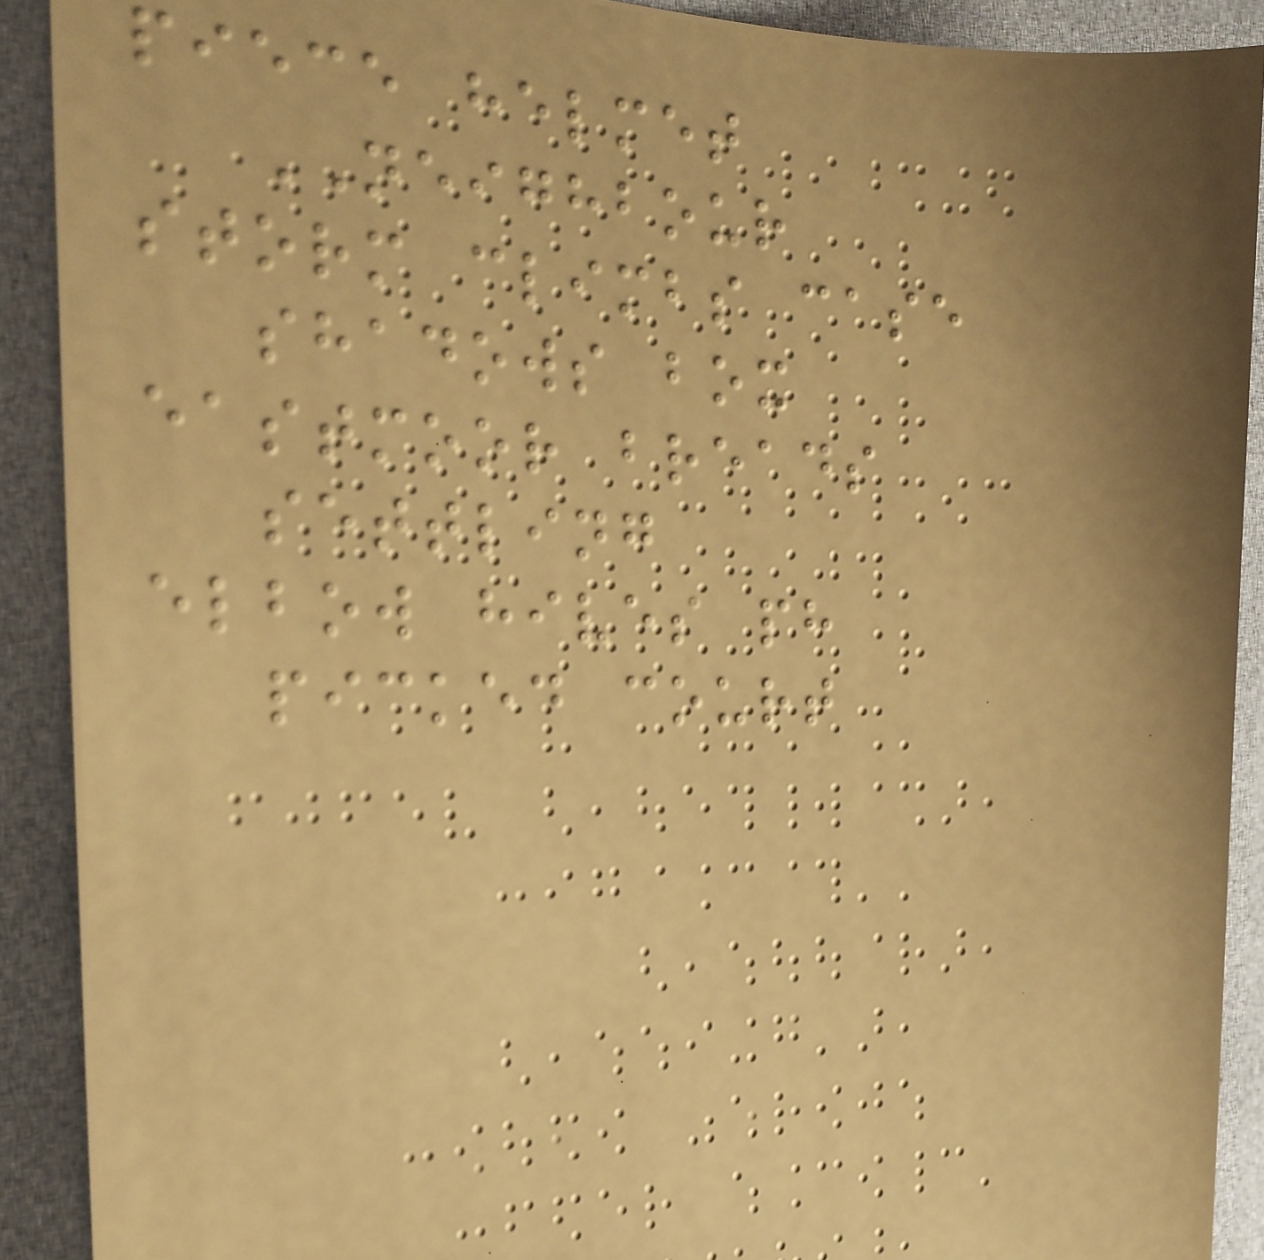piece helmet
NEIGHBOUR
storm climbs case
shadows box
eastmoor breads
settling
elbow hives ph
picked court
